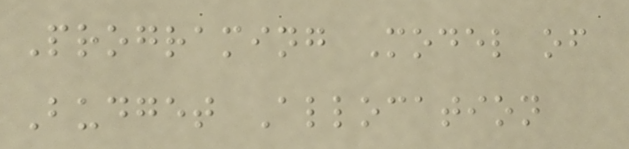Programing Model of
Budget Allocation
